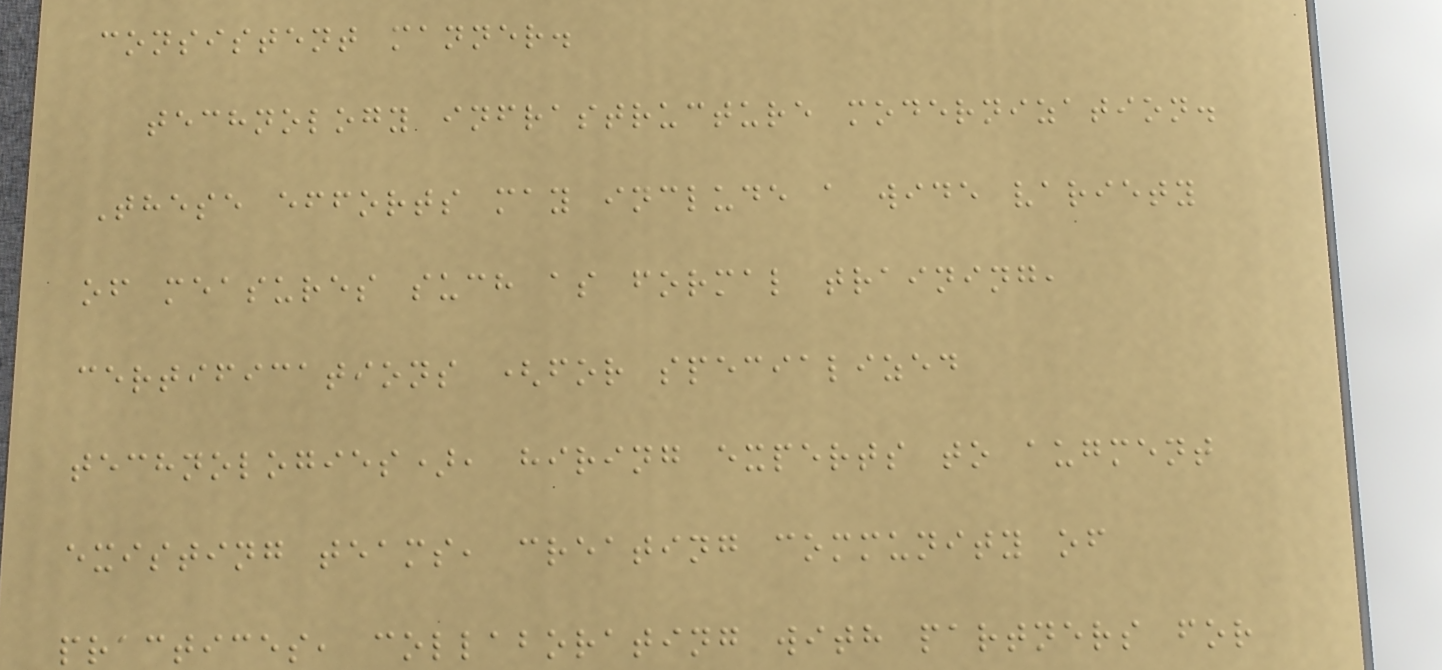consistent manner.
technology infrastructure modernization.
These efforts may include a wide variety
of measures such as formal training,
certifications (for specialized
technologies), hiring experts to augment
existing teams, creating community of
practices, collaborating with partners for
